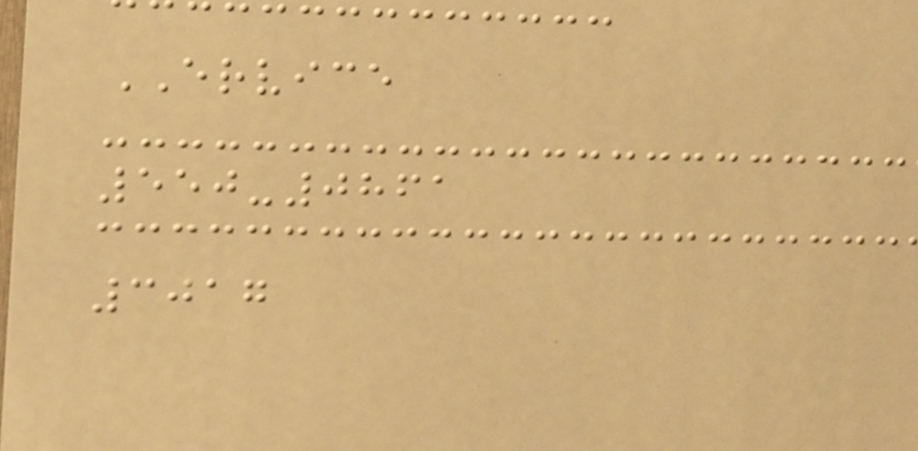ERVICE
550-0861
3017
